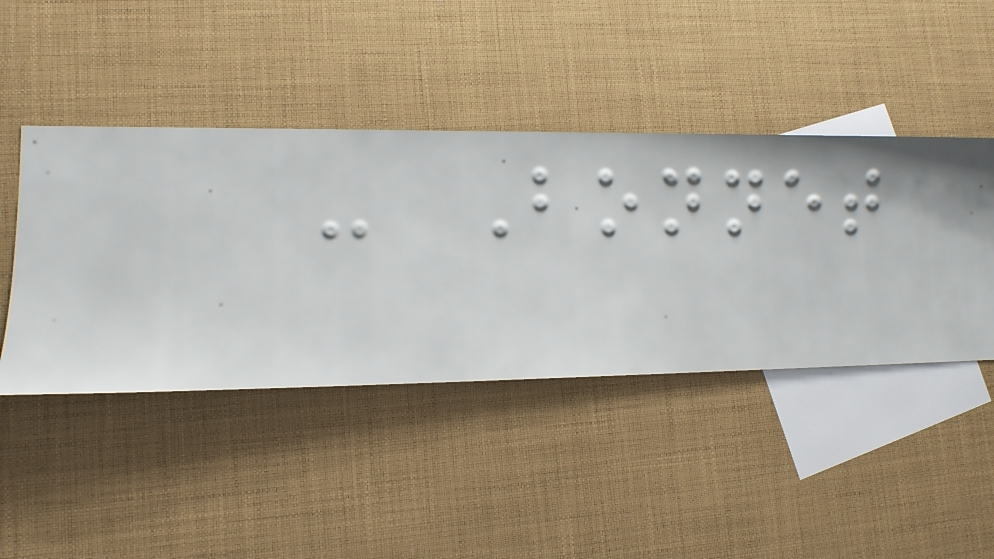- Bonnet
